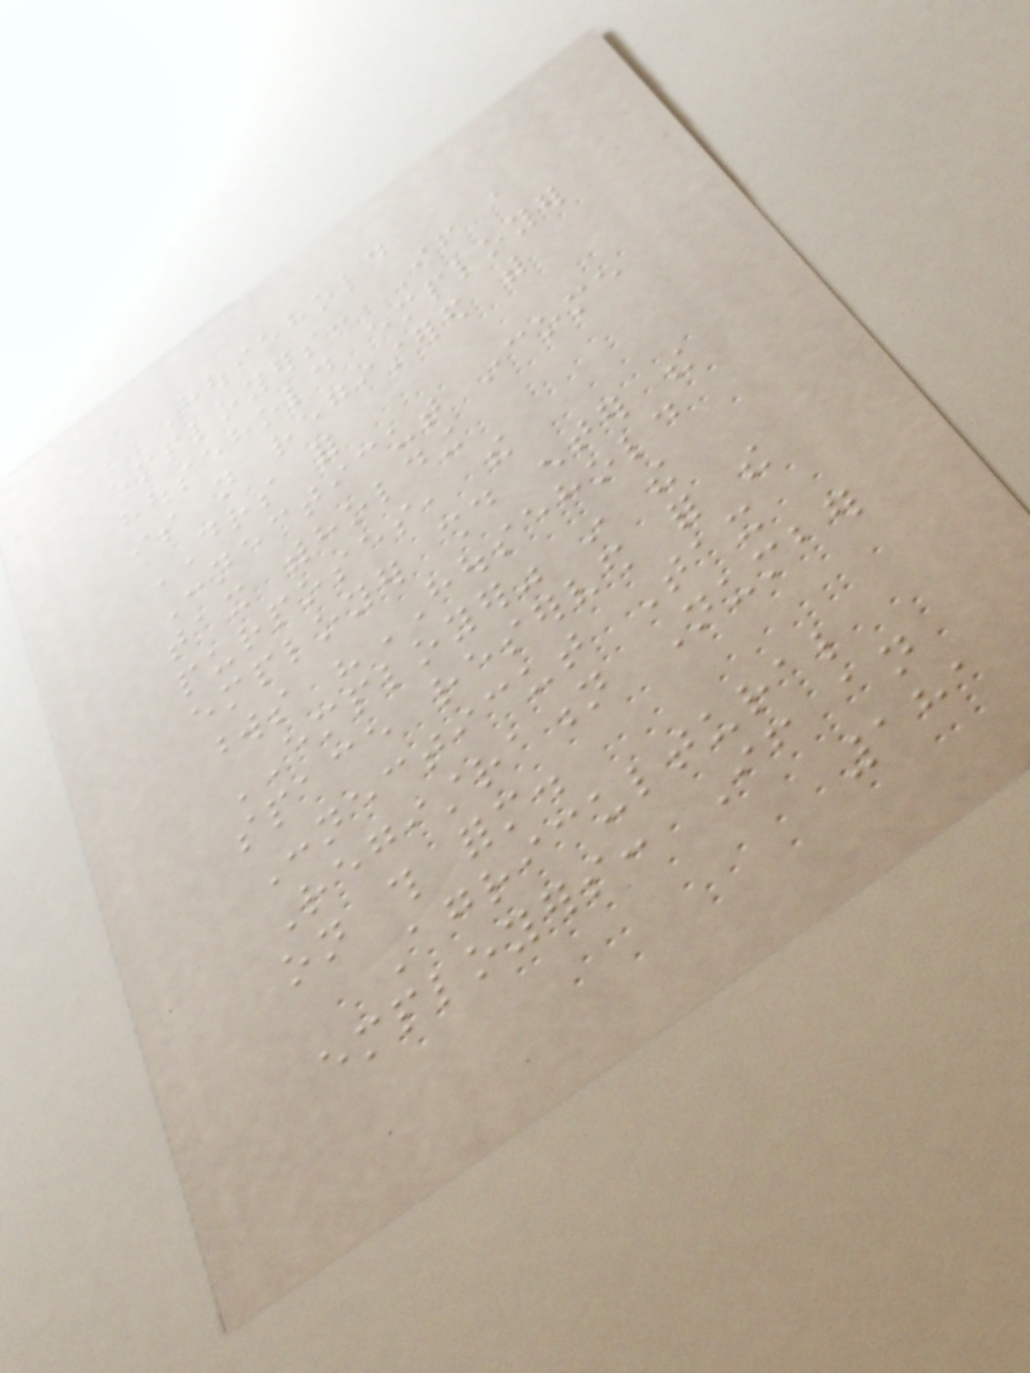Household
employers: If a
household employer
is not registered with
DRS for
Connecticut income
tax withholding
purposes, the
employer should enter the
words "HOUSEHOLD
EMPLOYER" in the
space reserved for the
Connecticut Tax
Registration Number
on this form.
Agricultural
employers: If an
181
